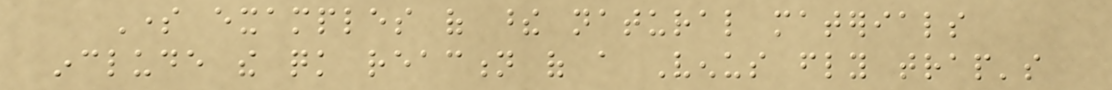Some examples of these natural materials
include the quick reaction of a Venus fly trap's
